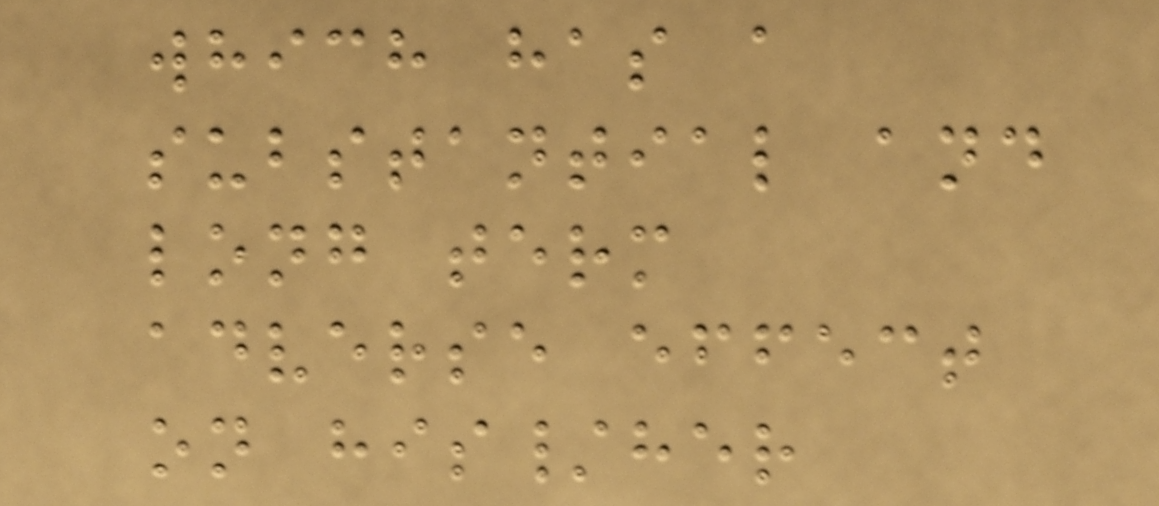which has a
substantial and
long term
adverse effect
on his/her
